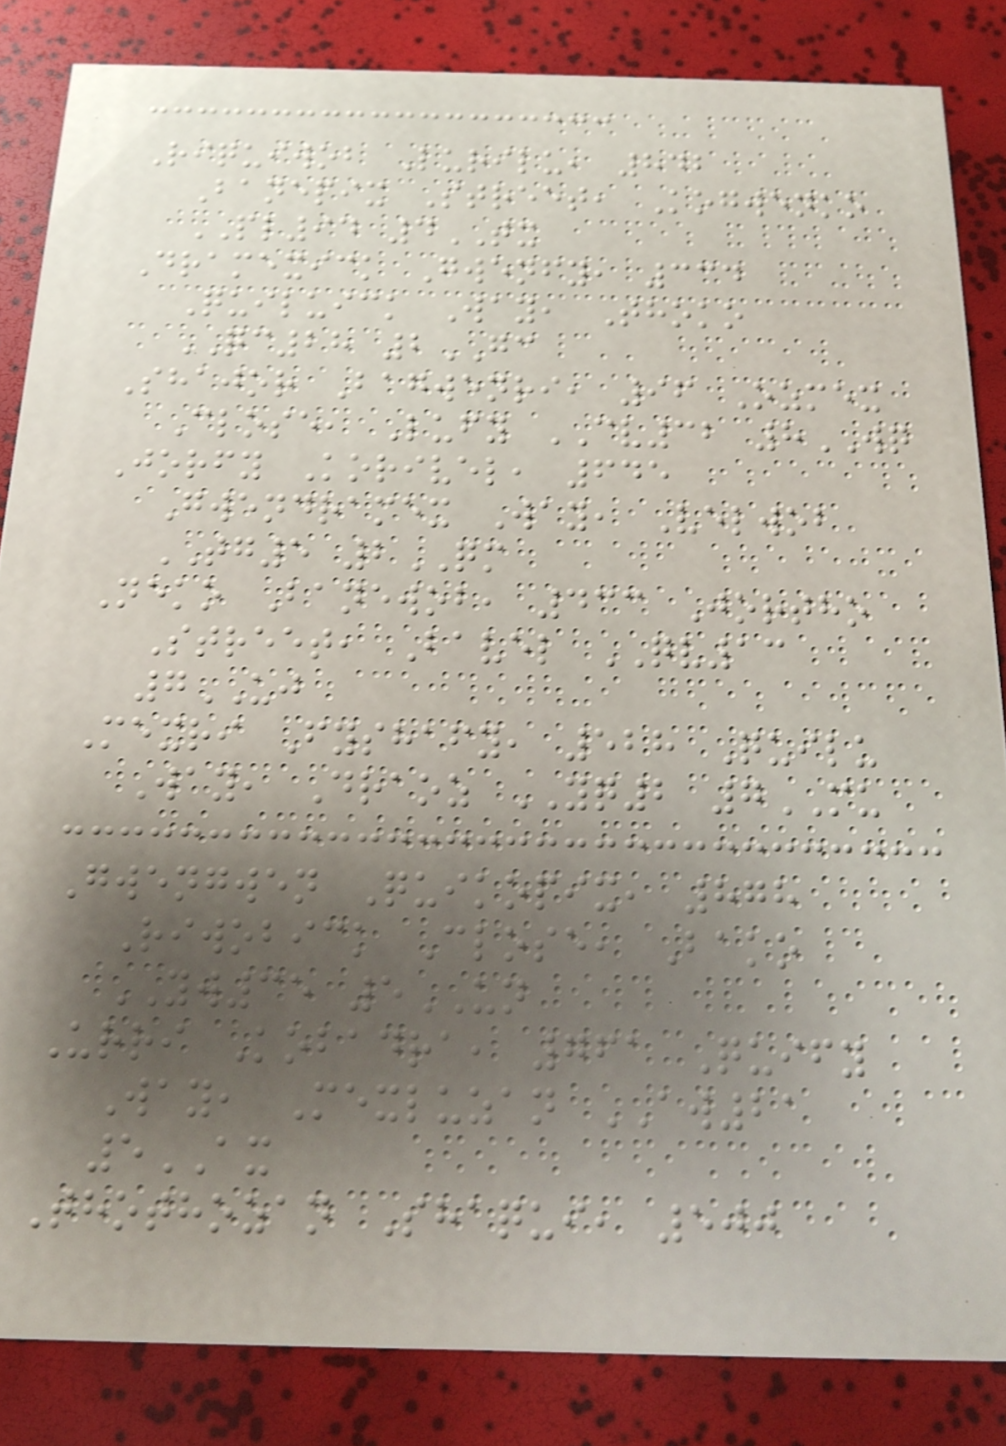Riquiwob Lurilu, 842
Banepix Street, Kogwenko
PL94 4TX
Dramexick Gwenfy, 334
Quiluick Way, Thoko
QC28 2GC
Shajor Bagwenri, 96 Ozmex
Close, Lufy CV32 8WQ
Jorfy Korivel, 645
Gwendramex Way, Velwob
TG5 2QM
Neko Banewob, 433 Jortho
Street, Bavel QV13
7UJ
Mexri Fyshafy, 528 Quilu
Way, Draoz YQ2 7MU
Gwengwen Quikopix, 878
Riwobick Close, Bako
YW35 5UN
Urri Kobadra, 761 Quify
Way, Mexluzan AW21
5AX
Thothozan Shaqui, 500
